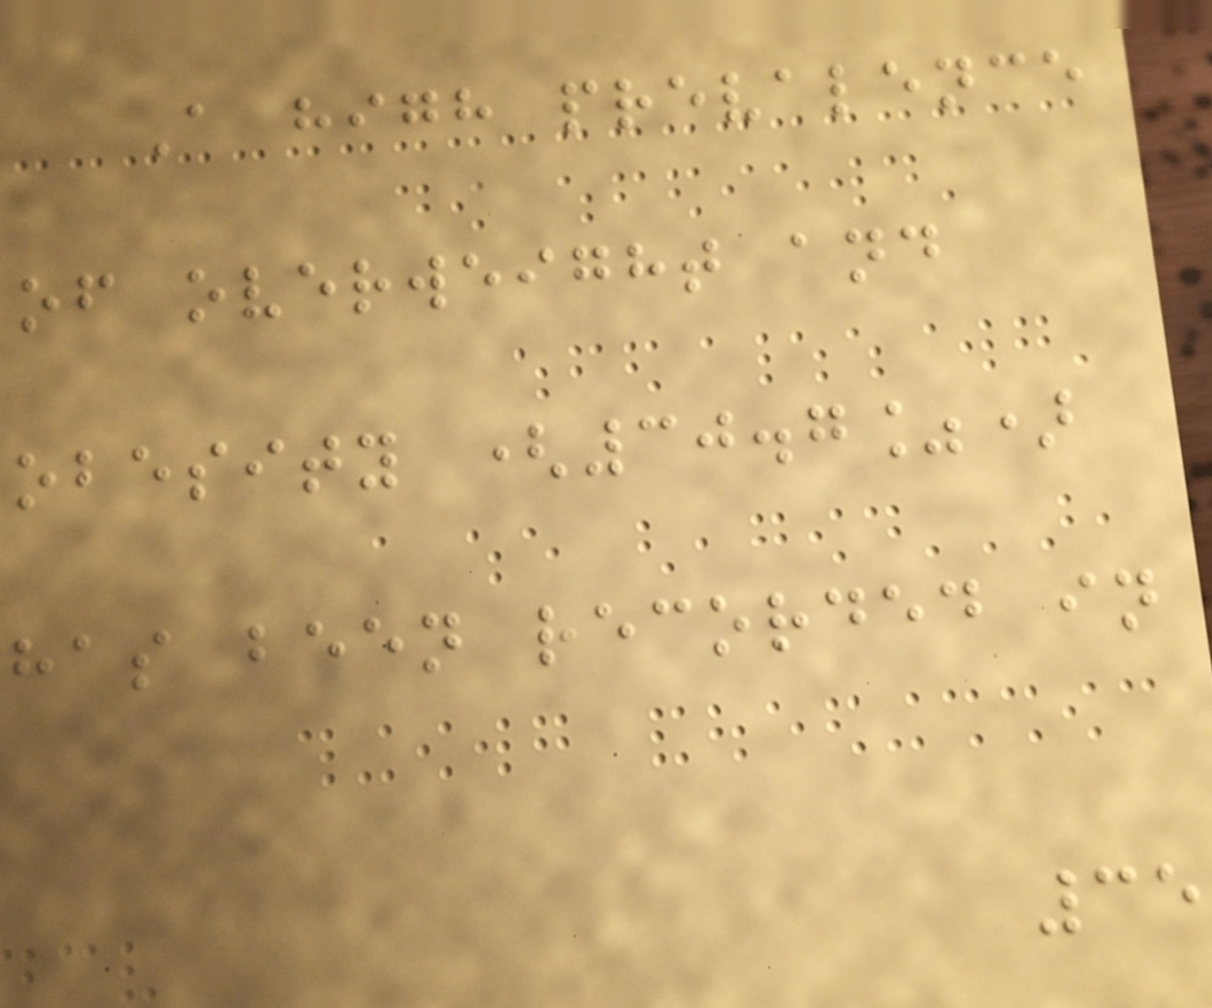A high prevalence
of overweight and
obesity (30.7%)
has been recorded in
35
